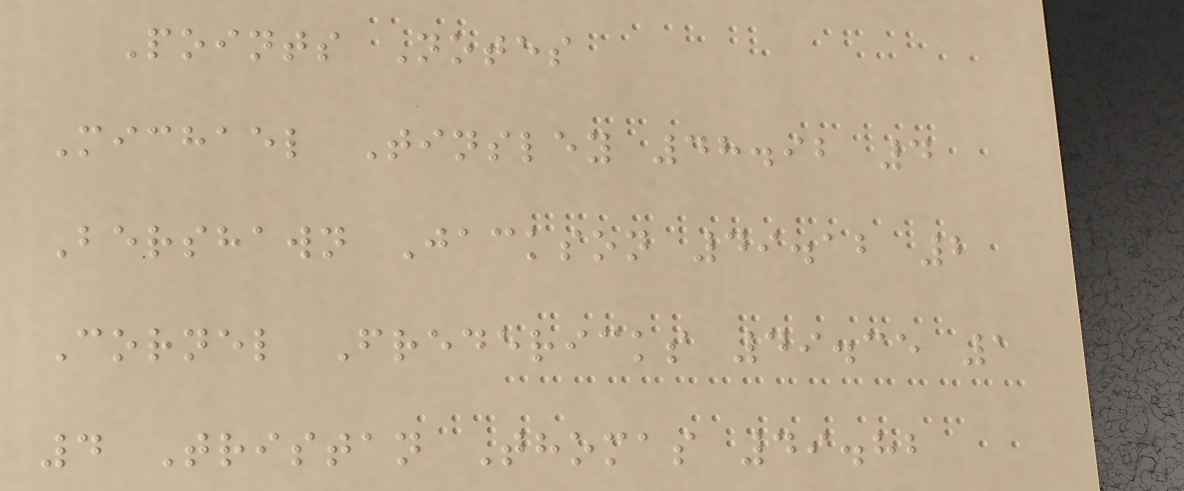Points Notes
Michael Tinsley 48.92 4
Bershawn Jackson 49.12 2
Cornel Fredericks 49.35 1
4 Tristan Thomas 49.82
